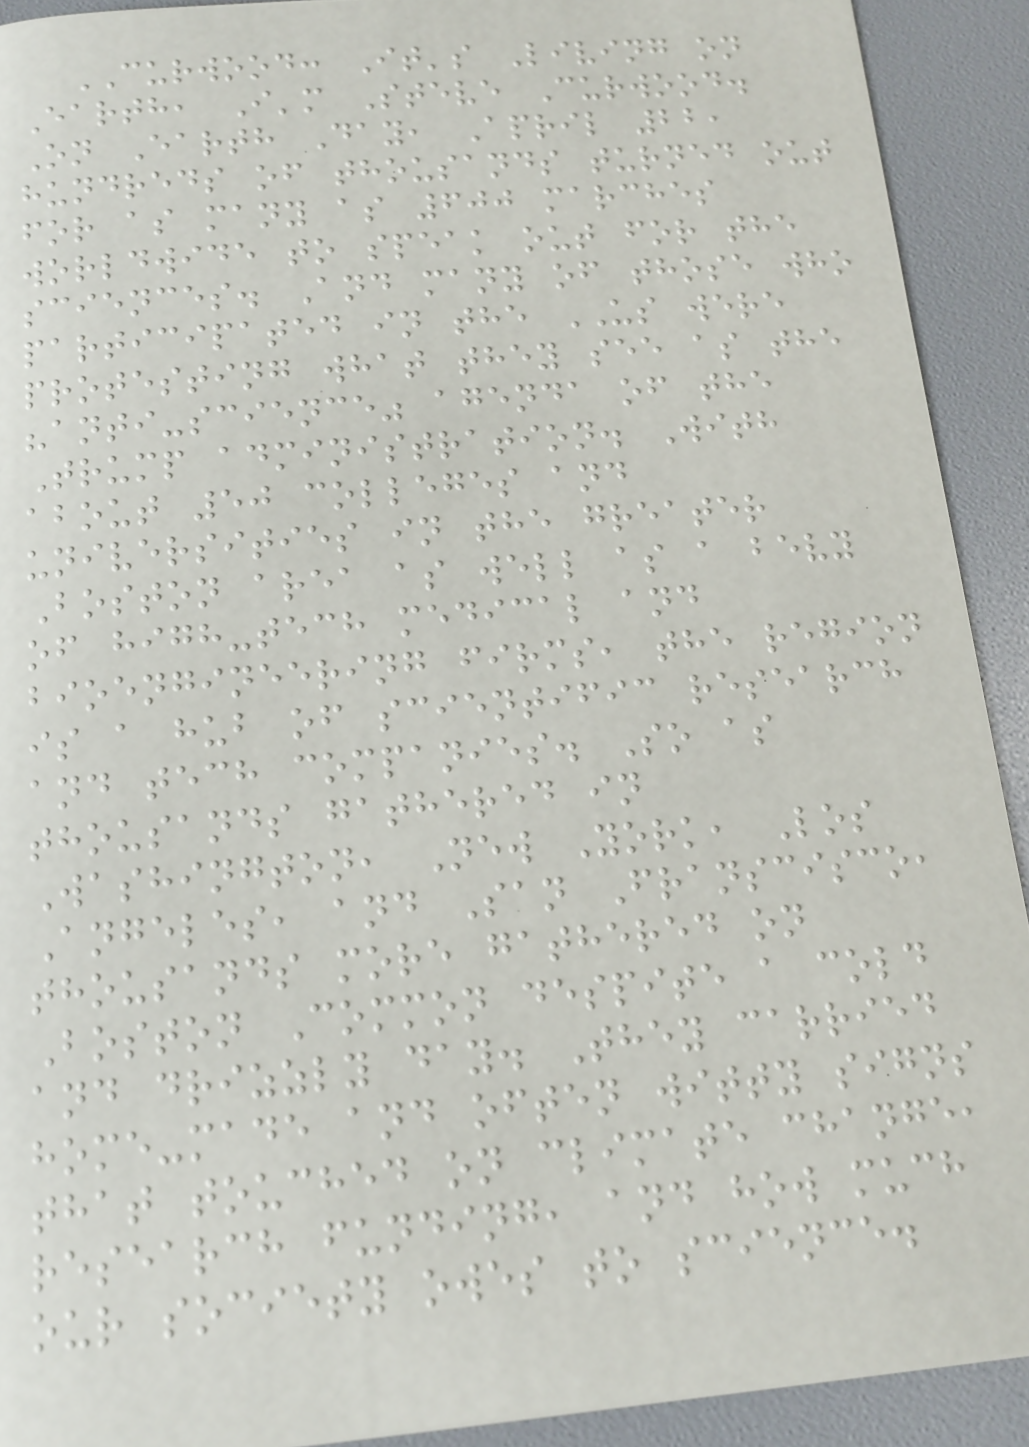CURWOOD: It's Living on
Earth, I'm Steve Curwood.
On Earth Day, April 22,
hundreds of thousands turned out
for as many as 600 marches
worldwide to speak out for the
sciences. And many of those who
participated in the US were
protesting what they see as the
"anti-science" agenda of the
Trump administration. With
about 50 colleges and
universities in the greater
Boston area as well as a bevy
of high-tech medical and
bioengineering firms, the region
is a hub of scientific research
and tech companies. So as
thousands gathered in
Washington, New York, Los
Angeles, and San Franscisco,
thousands more gathered on
Boston Common despite a cold
and drizzly day. They carried
home-made and often witty signs
that touched on climate change,
research funding, and how much
our society owes to science.
